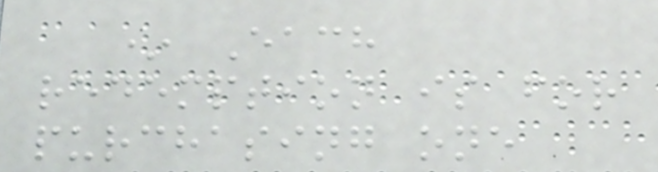* Each
redemption is for
purchasing one
